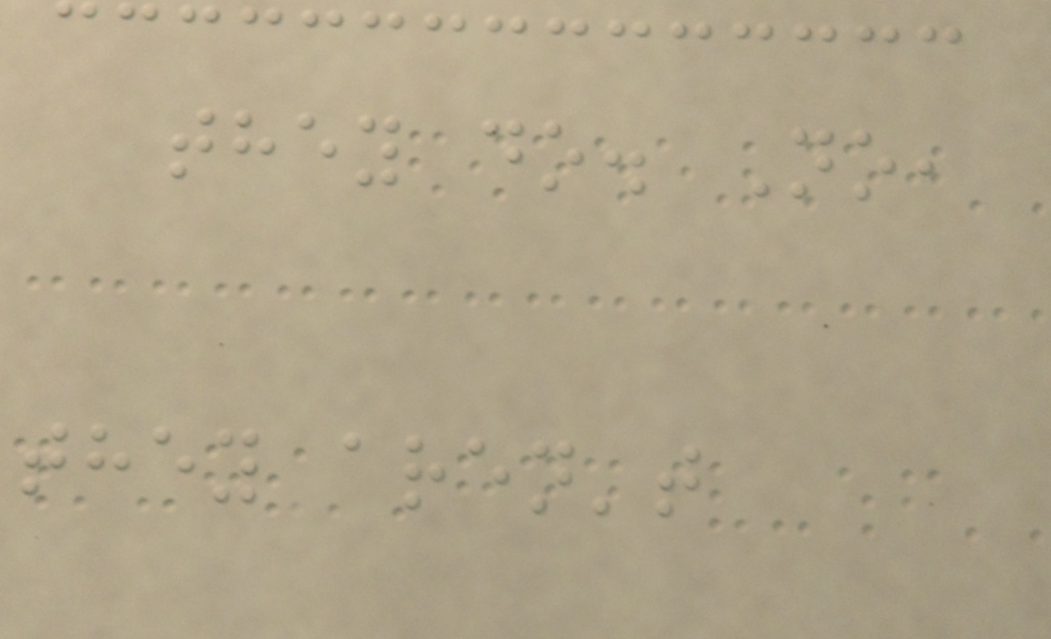they do. No,
they aren't
